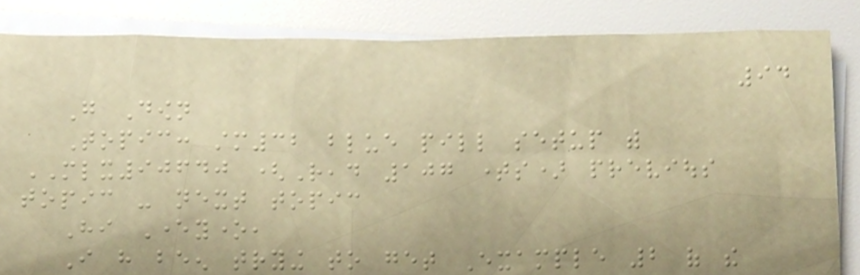94
Go Down
Topic: stm32 blue pill setup with
MLX90640 (Read 107 times) previous
topic - next topic
Hi Everyone,
I have been trying to get Example 2 of the
